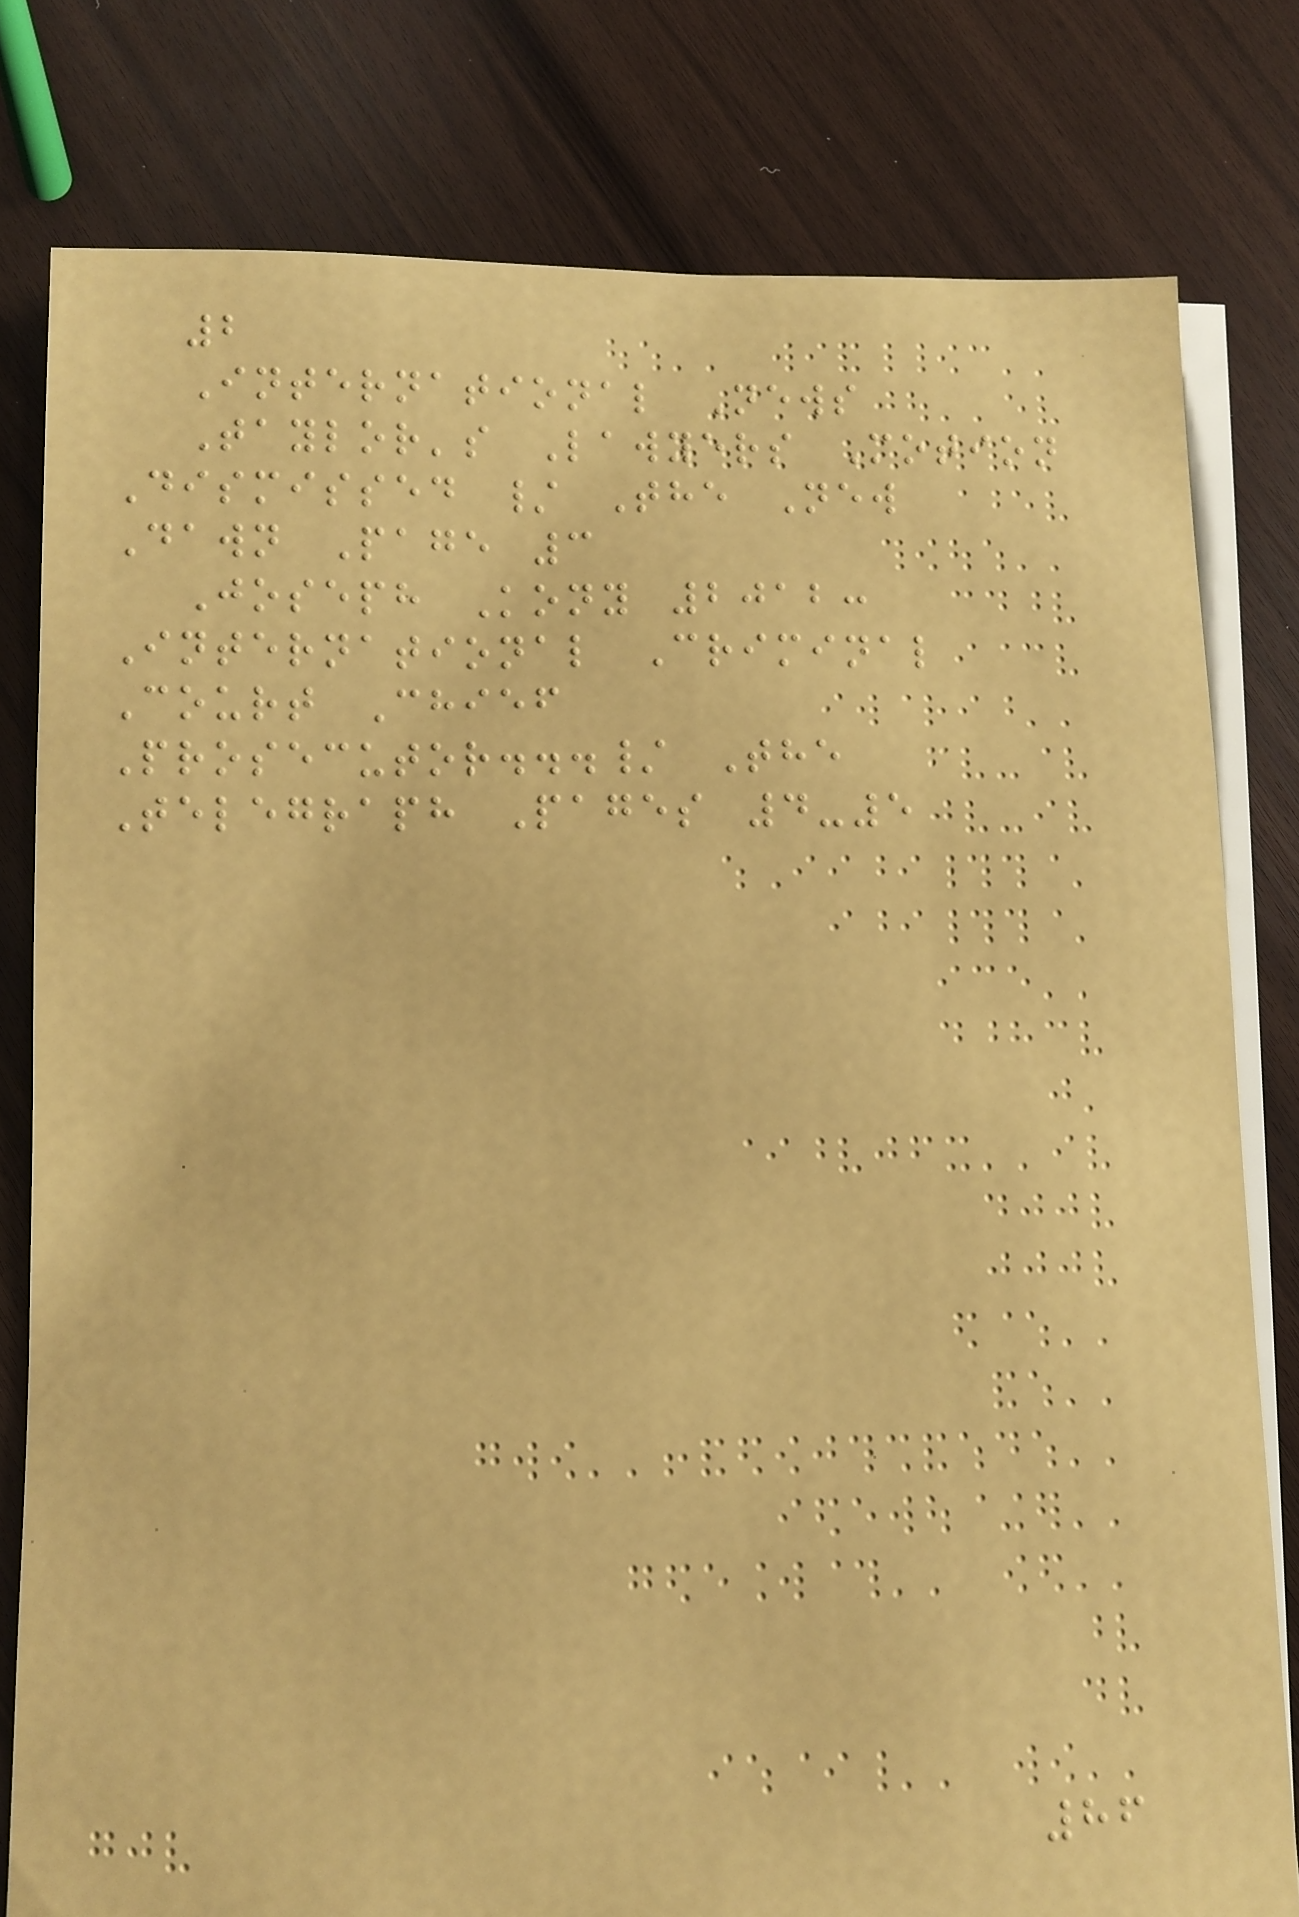2
International News
Taylor's Lawyers Motion
Dismissed / The New
Dawn Page 3
Joseph Kony 2012:
International Criminal
Court Chief
Prosecutor.../ The
Telegraph Pages 4-5
86
